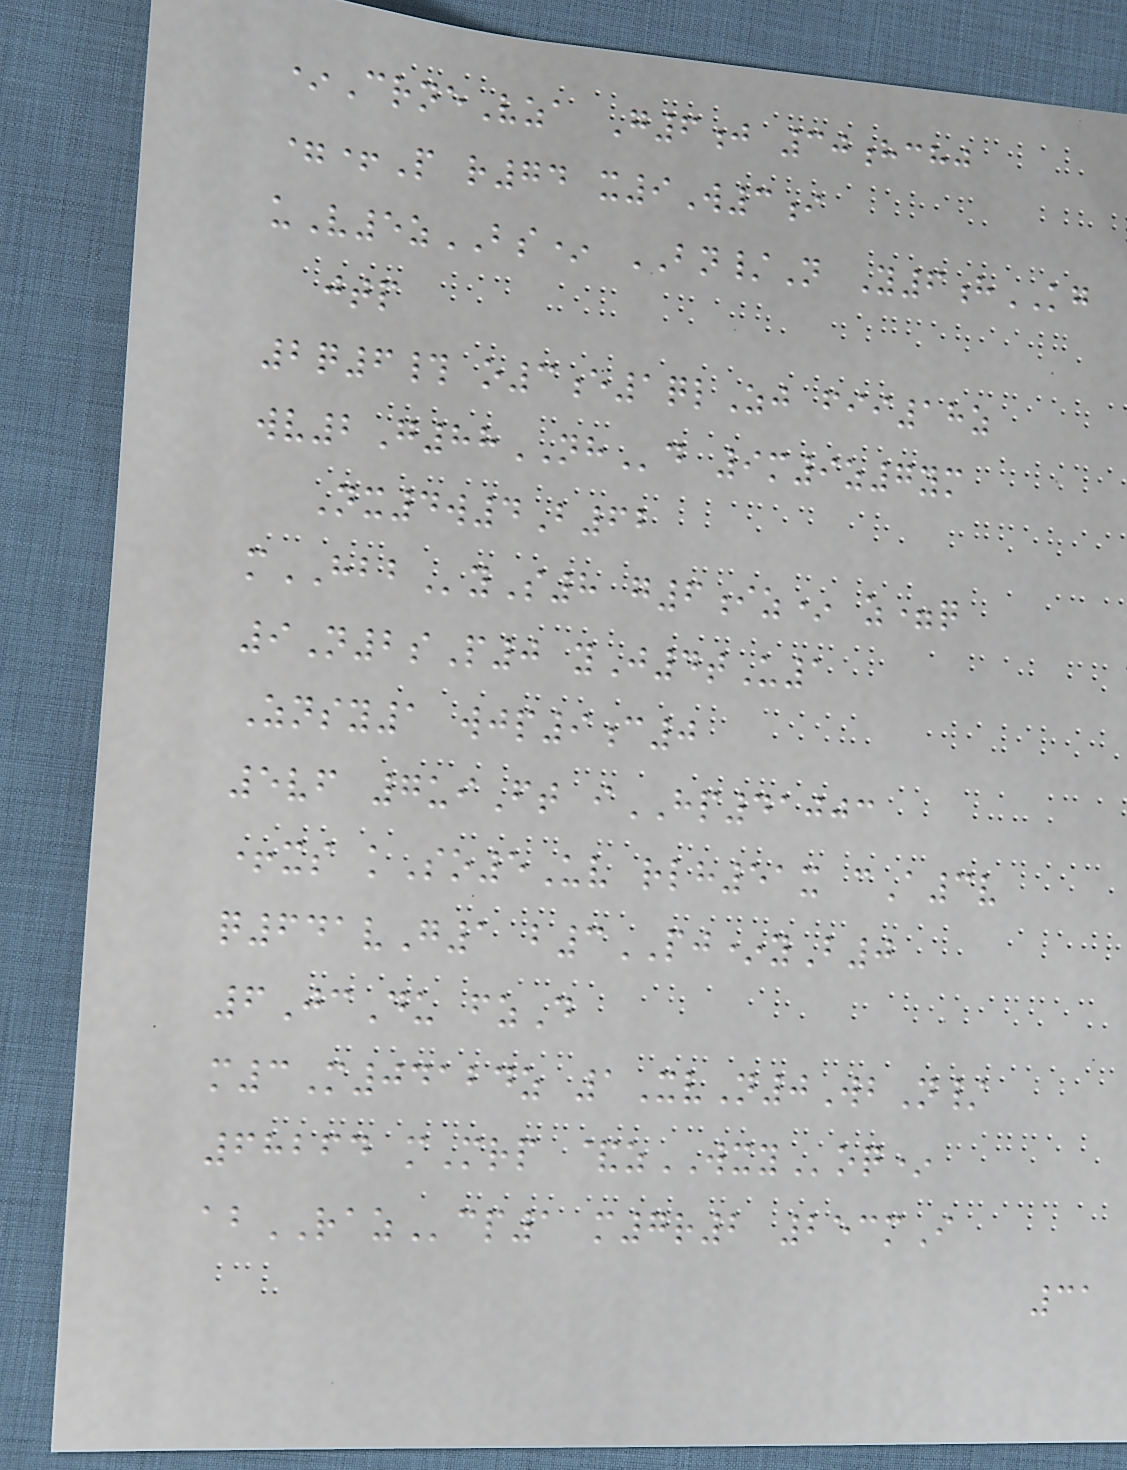*CrneVza G6j 30hchj
=+P r74 x9W3i
uV5zBS* BN/N Y6hKG
jtp
2q6# o3e1qlZj fii18z
wv2G88NHd 9m9z7ym
Nx4w4B62
mHBByS8 g6iz* z=q
9N2sP0 yJ4tU1
Znsy1 wjp9c0
5vf 7uiFt iHP41003
+xs kSo5Uv rlh51x cA3v
q641vG1 b3PJ*yB0
6JcDu fzD
m3M04124z 1XvN0WbN/
68264 mMrp &zWXYoq*
abRAZcp1 m7r2 253mI
31
